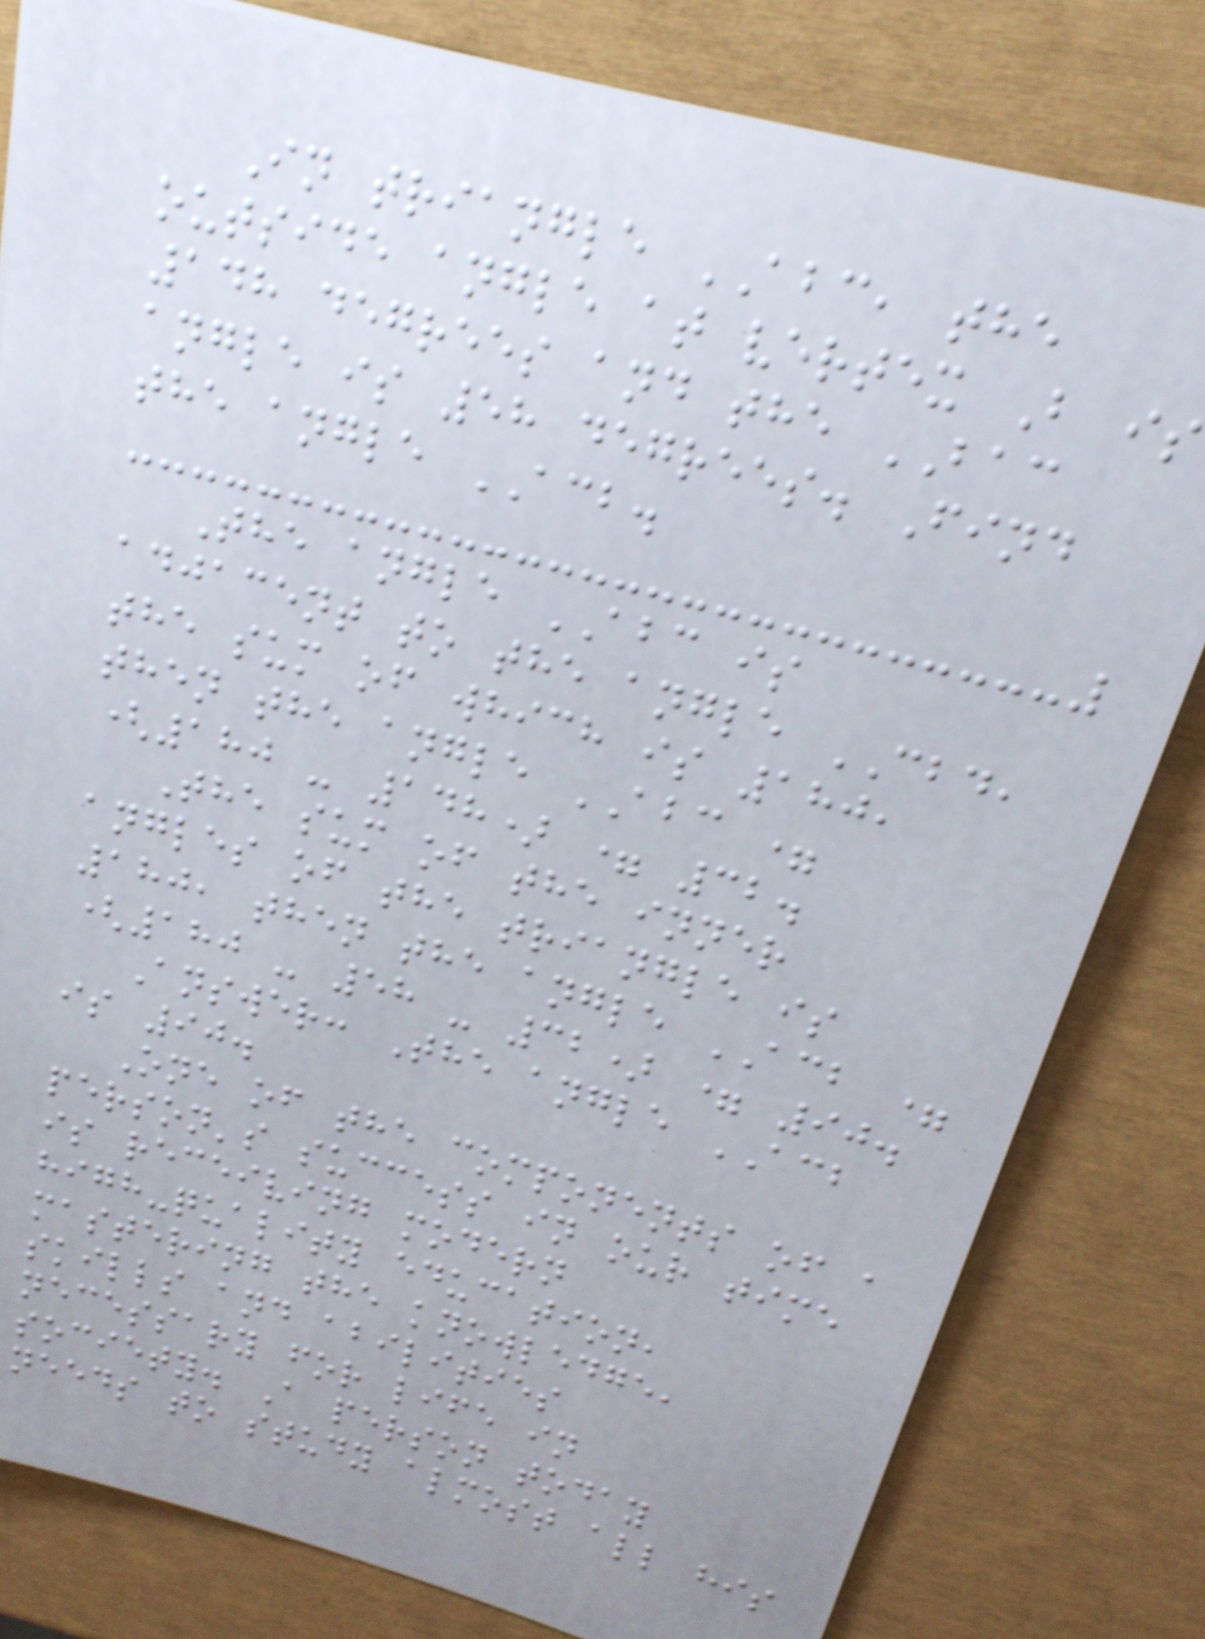In triangle ABC, the
outside angle at vertex B is
148 degrees and the BAC
angle is 58 degrees. Find
the angle ACB.
The angle ABC is
adjacent to the angle CBD,
the sum of which is 180,
then the angle ABC =
(180 - 148) = 32.
The sum of the inner
angles of the triangle is
180, then the angle ACB =
(180 - 58 - 32) = 90.
Answer: The angle ACB
is 90.
One of the components of a
person's success in our time
is receiving modern
high-quality education,
mastering the knowledge,
skills and abilities
necessary for life in
society. A person today
needs to study almost all his
